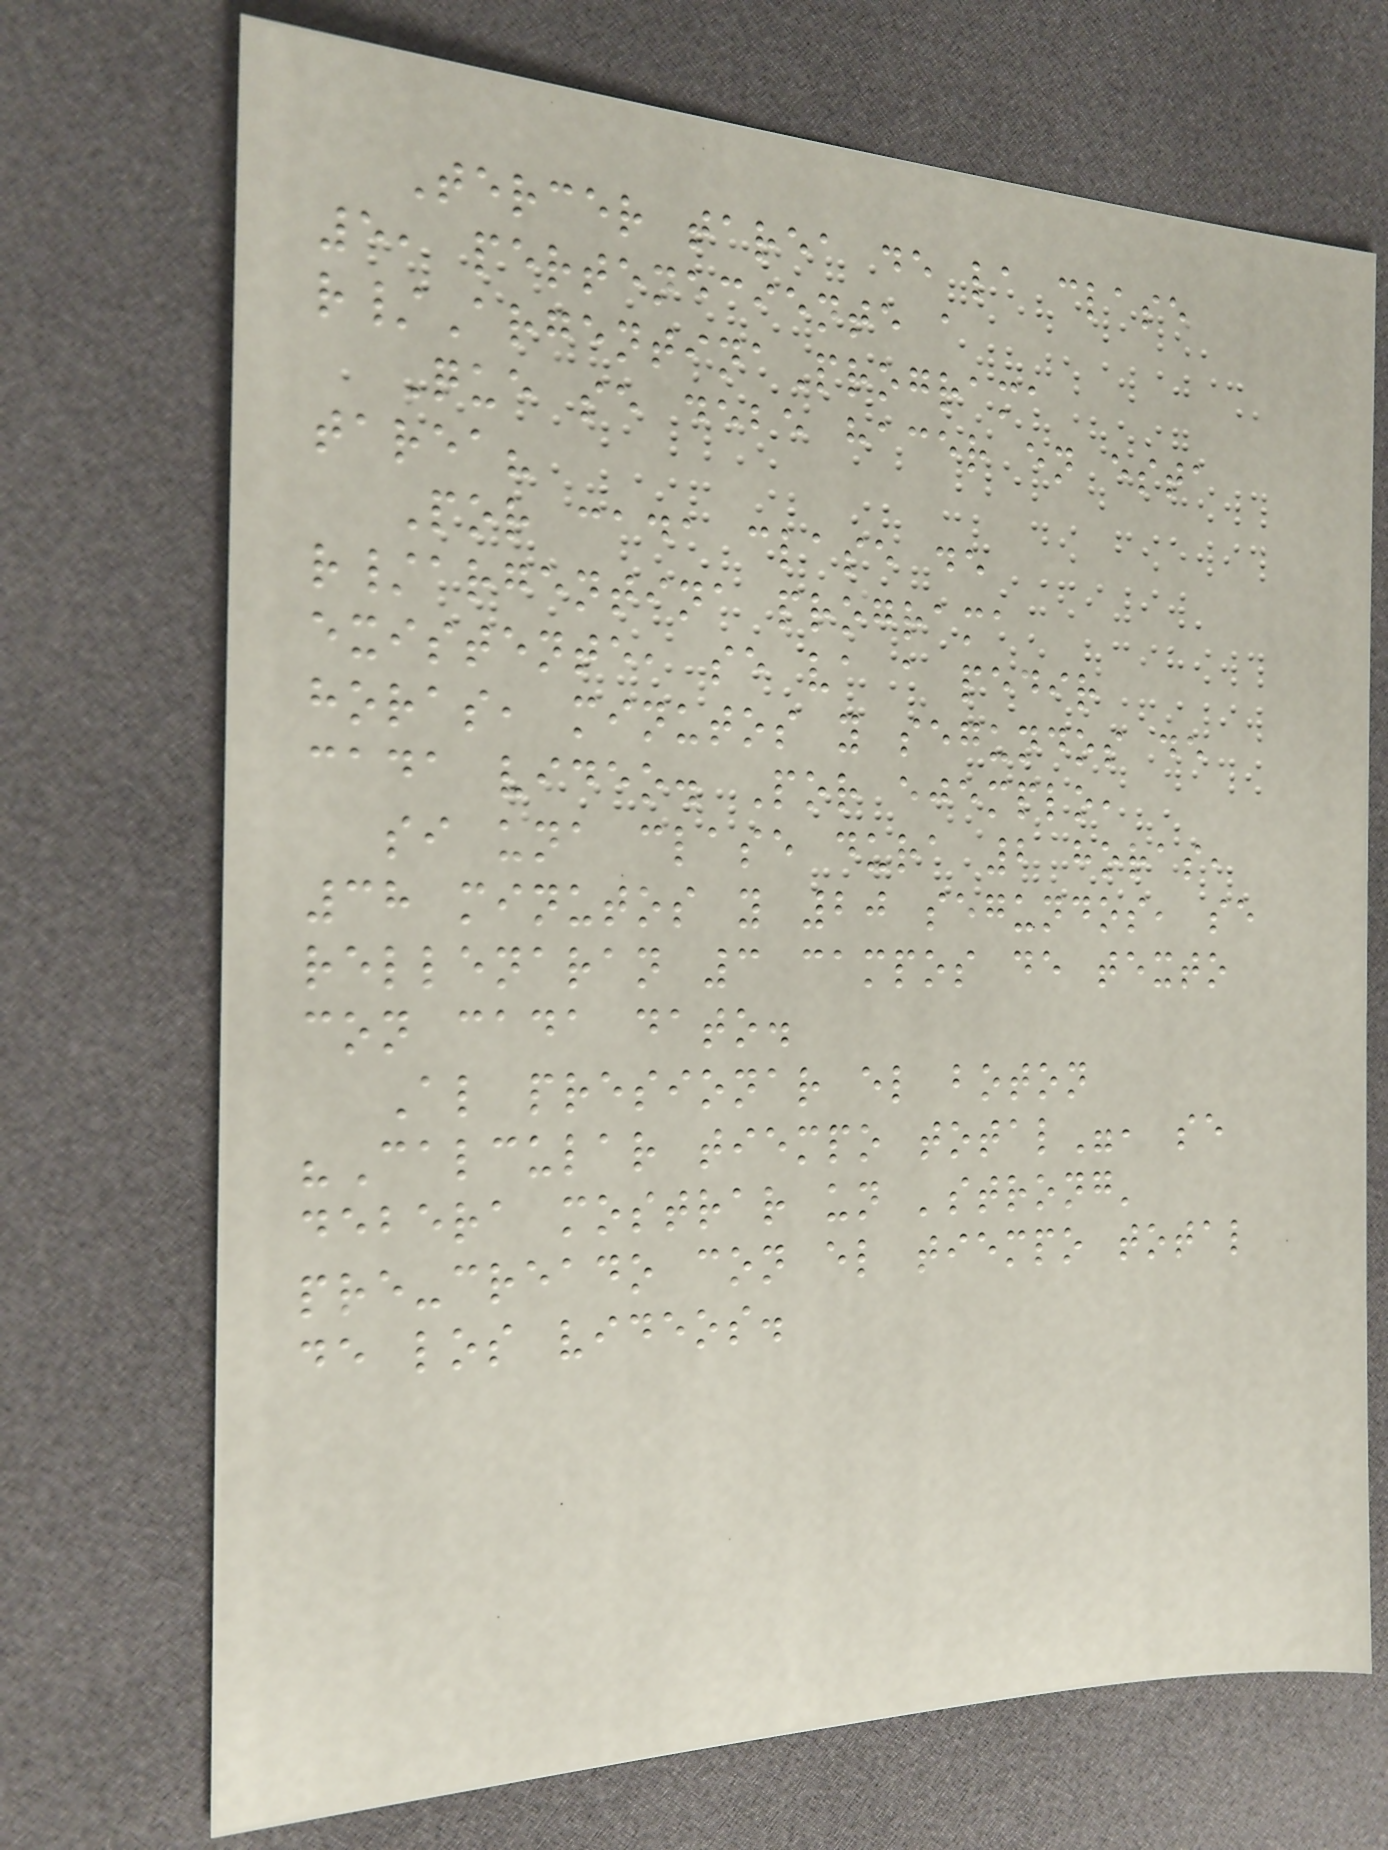Tercer tarea de la clase
5, perteneciente a
r/ArgentinaPrograma
Que se debe hacer en esta
tarea?
Por cada clase de
r/argentina programa
existente, se va a pedir
horas, minutos y segundos de
cada video. Por ejemplo,
si una clase dura 2 horas,
38 minutos y 20 segundos, se
rellenaran 3 campos de texto
con cada dato.
Al presionar el boton
"Calcular tiempo total", se
debera mostrar un 'strong'
pre-creado con el tiempo total
de los videos.
